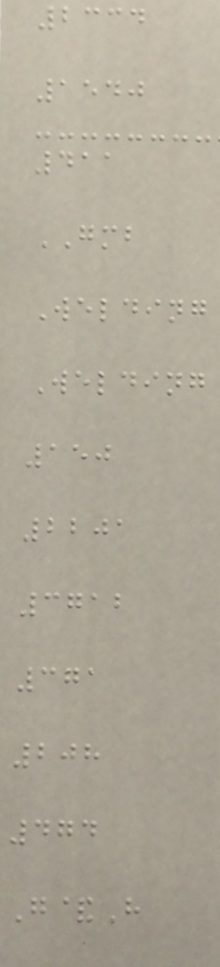2334
1540
411
GMB
Welding
Welding
150
2201
3712
371
208
474
G&H
